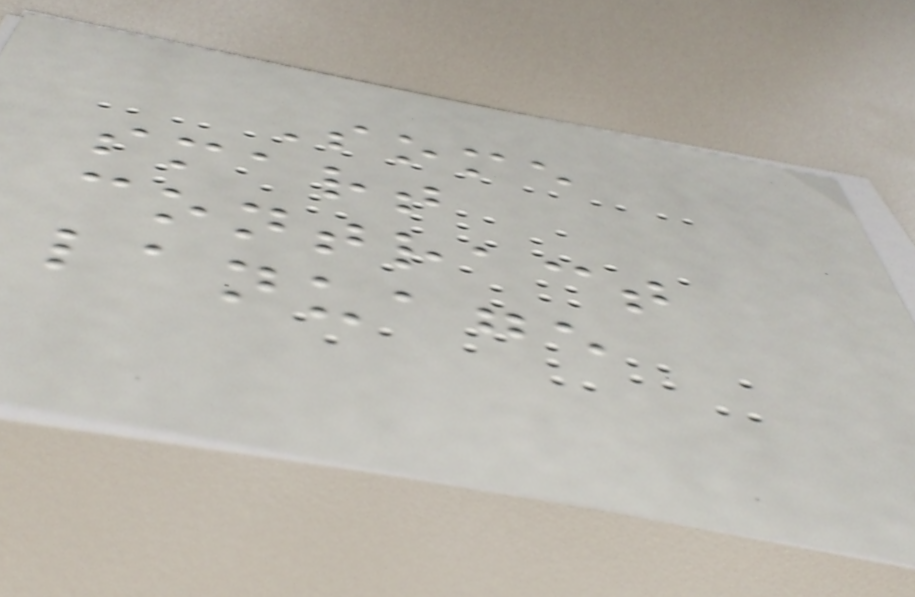Some
smart
contract
lanuage
